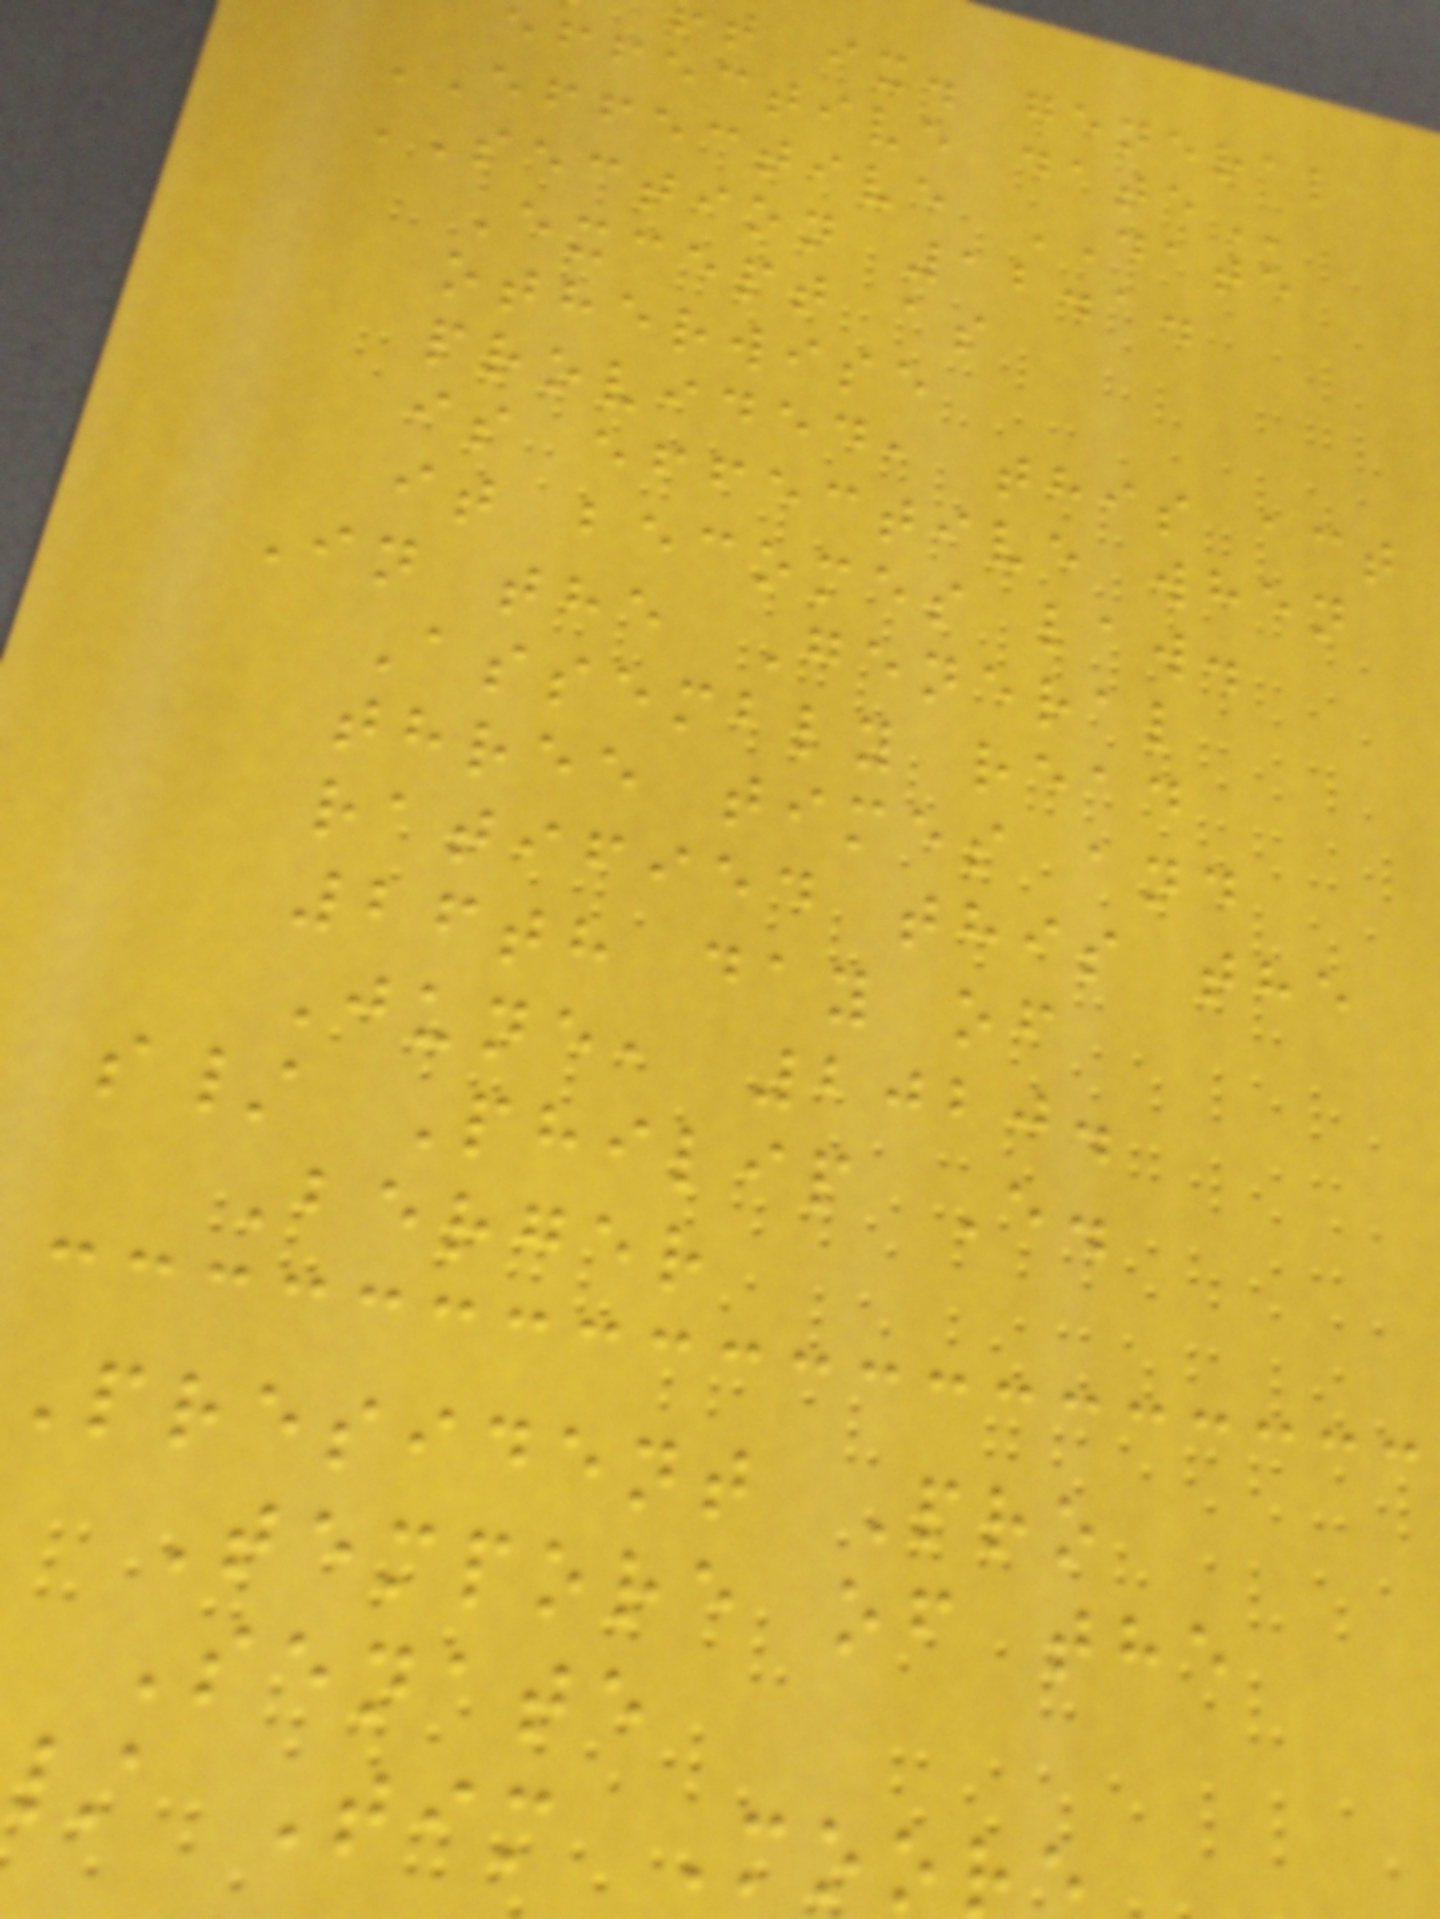t ix. general
effective
EFFECTIVE DATE
SECTION 12.1.
Except as
otherwise
provided, this act
is effective when
it becomes law.
In the General
Assembly read
three times and
ratified this the
26th day of
June, 2020.
s/ Philip E.
Berger
President Pro
Tempore of the
Senate
Tim Moo
